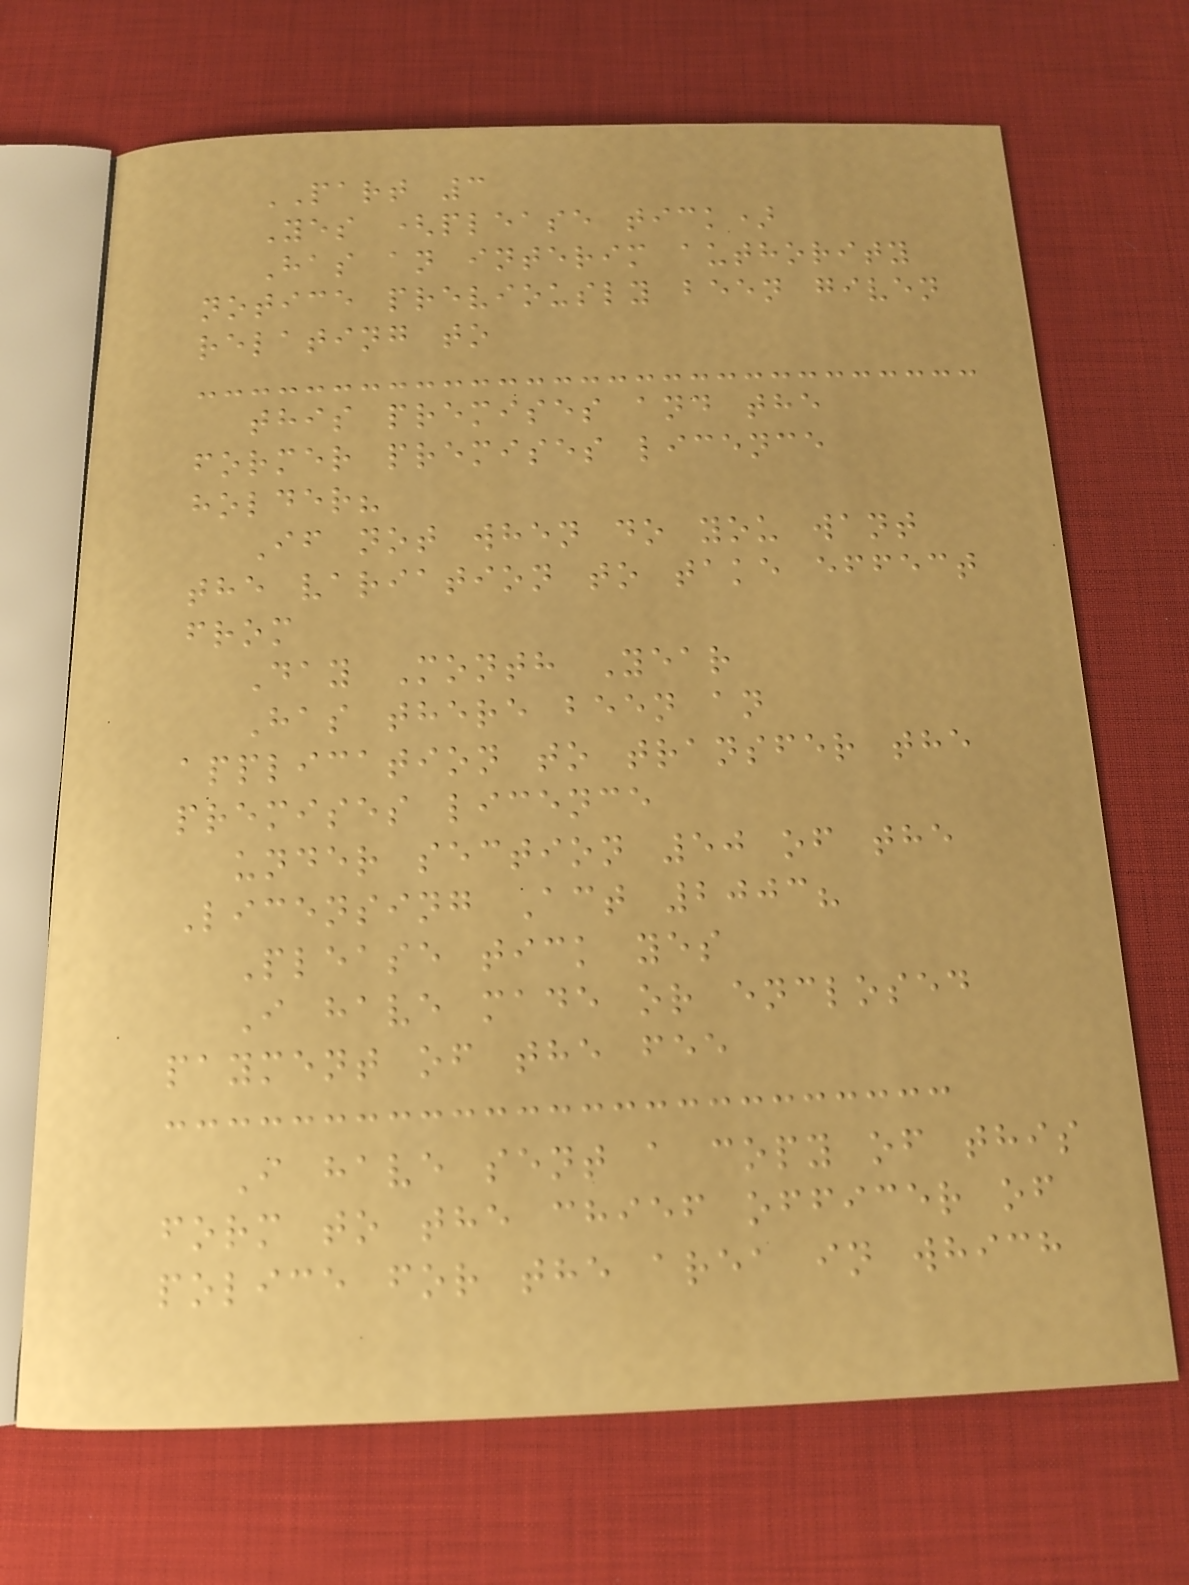PART 3
Yes (please tick)
Has an interim authority
notice previously been given
relating to
this premises and the
former premises licence
holder?
If not when do you want
the variation to take effect
from
Day Month Year
Has there been an
application to transfer the
premises licence
under section 50 of the
Licensing Act 2003?
Please tick yes
I have made or enclosed
payment of the fee
I have sent a copy of this
form to the chief officer of
police for the area in which
